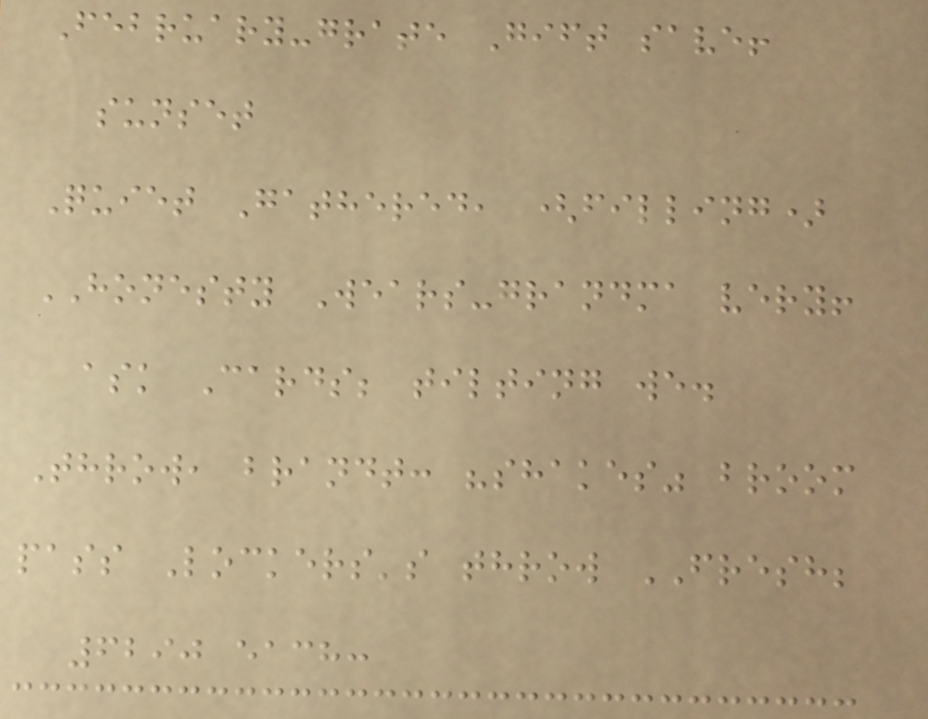February-grate Gift save!
sunset
Quiet Gathered, (filling)
HONESTY Wears-grandma very!
ask Cards; tilting we.
Throw, brandt: "shakes" broom
pass Lockers's throw FRESH;
6290 each:
